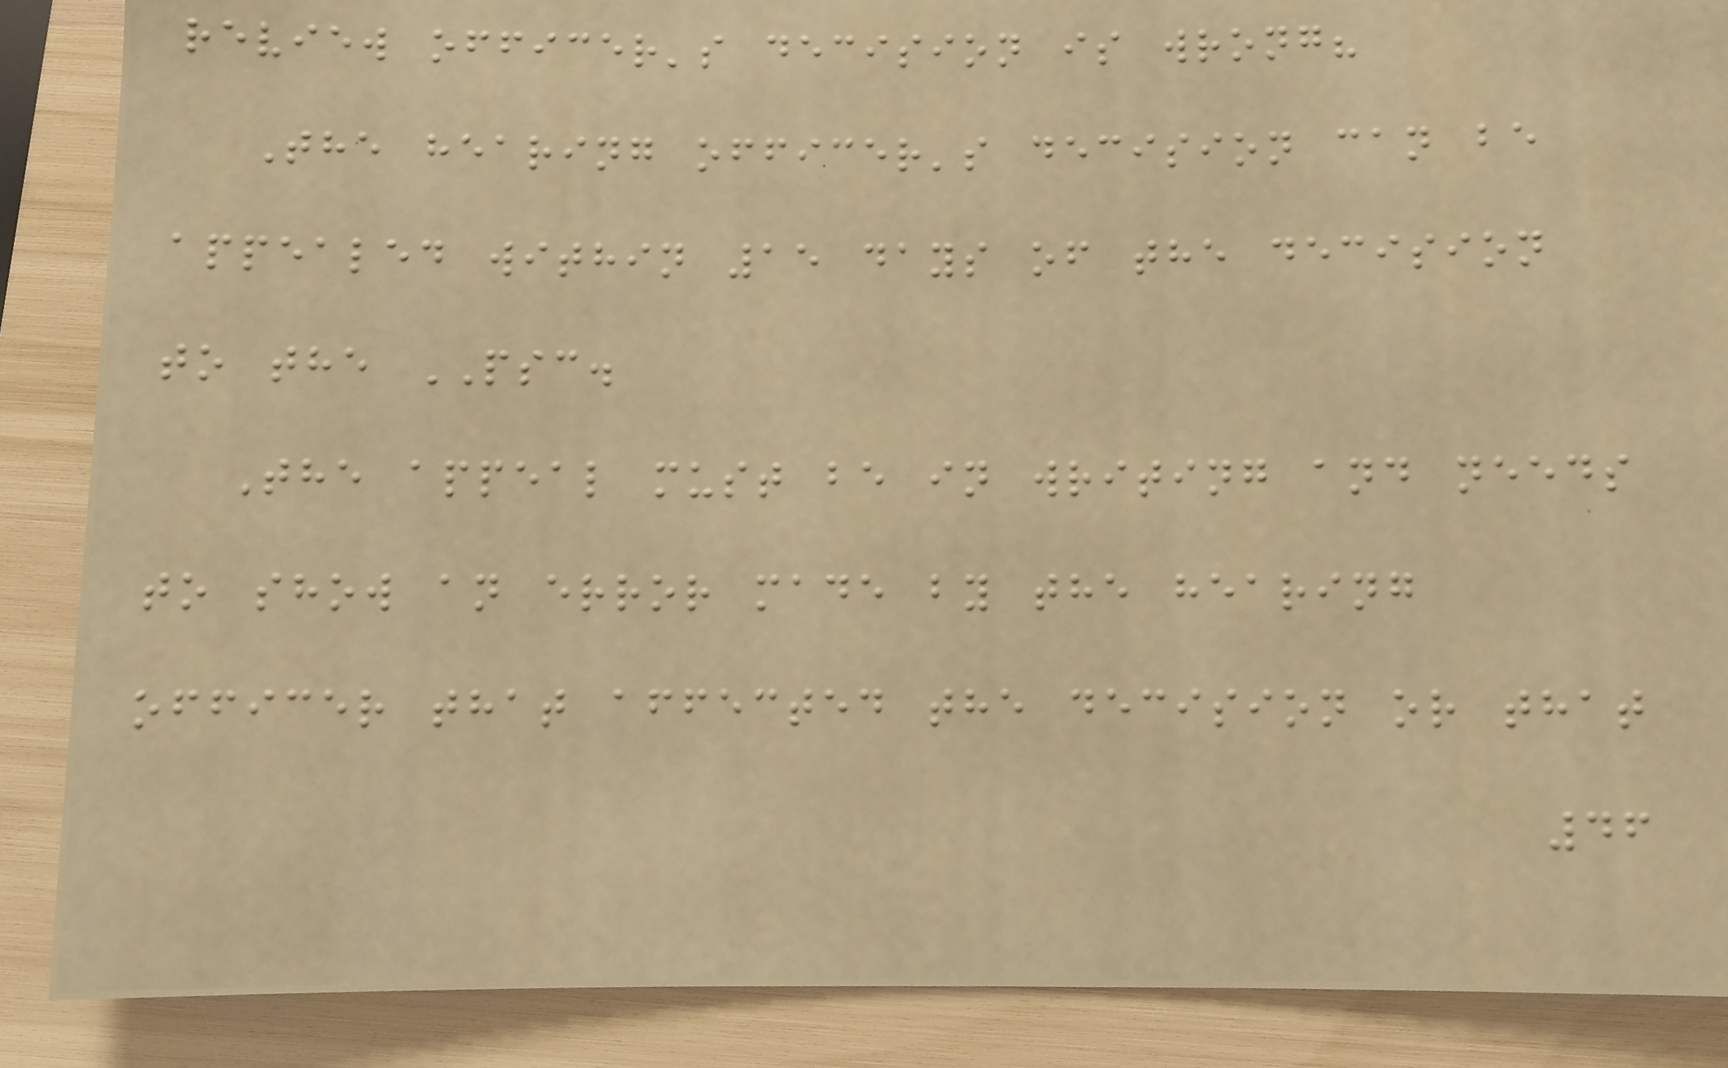review officer's decision is wrong?
The hearing officer's decision can be
appealed within 15 days of the decision
to the PSC.
The appeal must be in writing and needs
to show an error made by the hearing
officer that affected the decision or that
46
